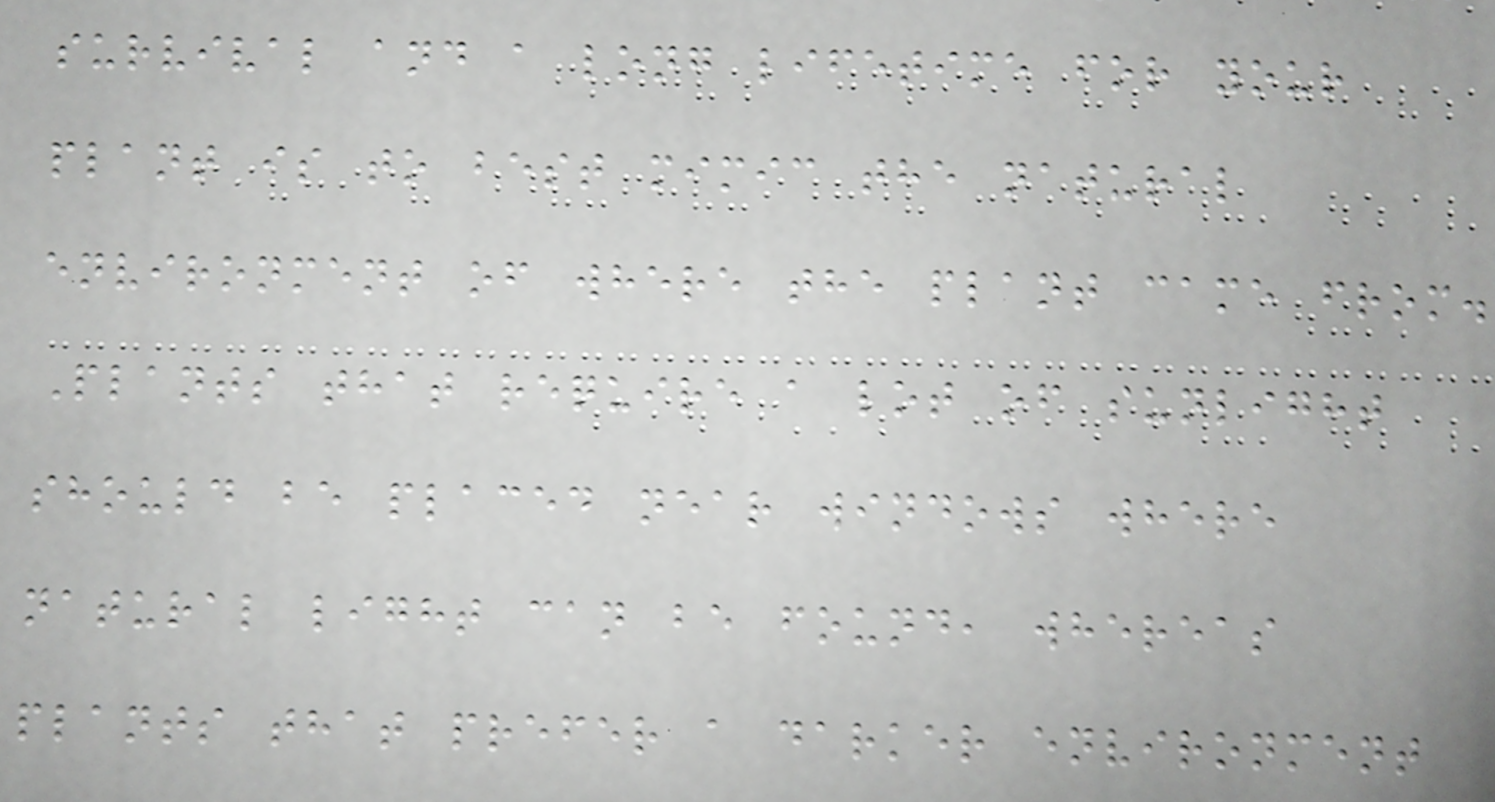survival and a long lifetime for your
plant is to best mimic the natural
environment of where the plant came from.
Plants that require a lot of sunlight
should be placed near windows where
natural light can be found, whereas
plants that prefer a darker environment
